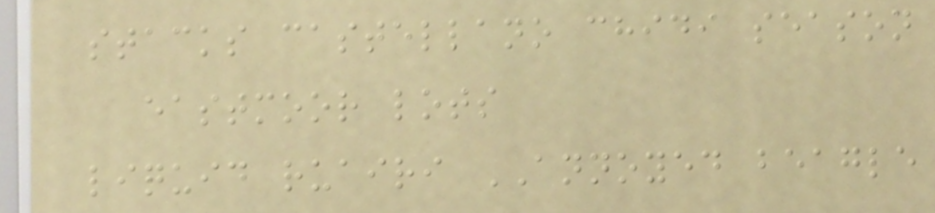stacks castellano chidi season
eastmoor lots
liquid ruairi ANNOYED beagle
